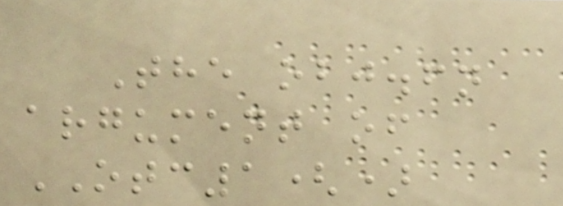The obj.fn
argument of
OTC1()
